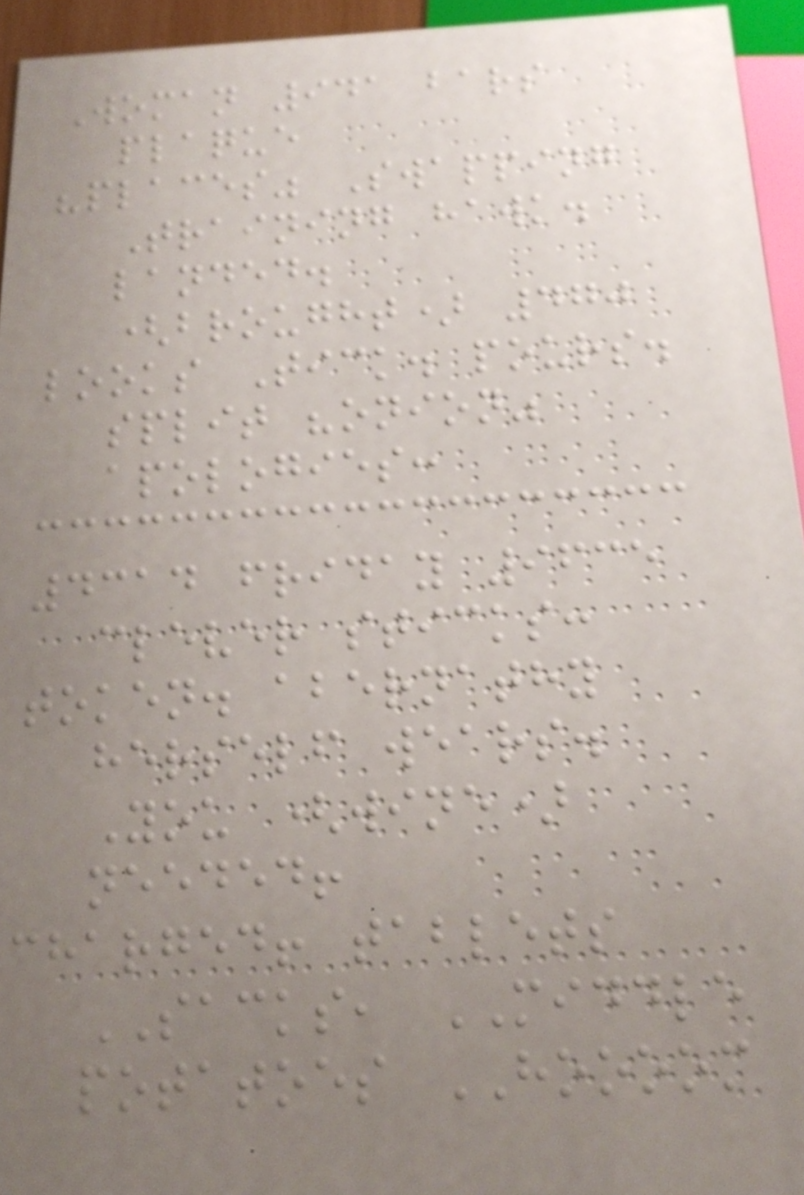Woman 941 bars
plaque
"places" Swapping
Training hawk.
landed.
(brought) 470
looks Tick. pours.
split "onion"
apologies:
4314 friday 9635
clever sticks:
token. abernathy
herself wears.
You (wine)
needed!
charged! tablets
SACKS, MIDDLE
potatoes HOOOOM
